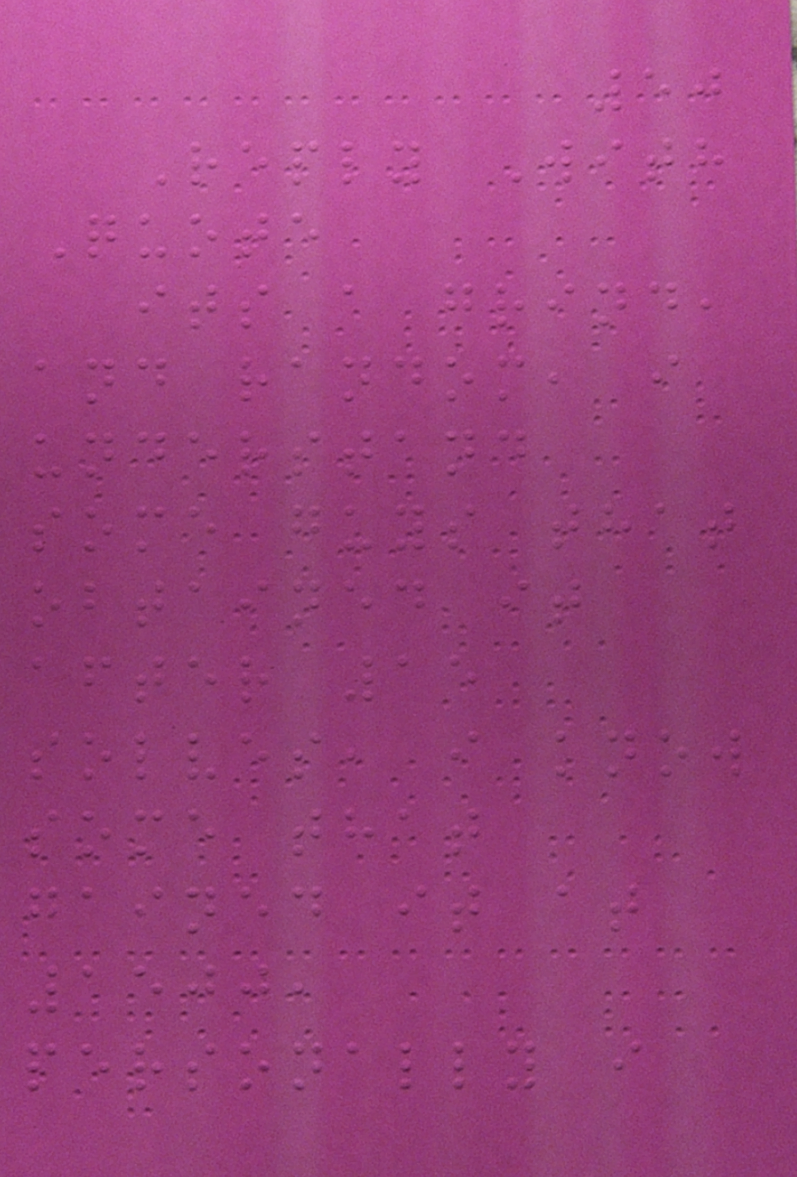50
Reply With
Quote
its a grind,
and random, i
understand
some guys that
obtained it
after 15
solves, i know
some that
gained it at
1500,
personally i
